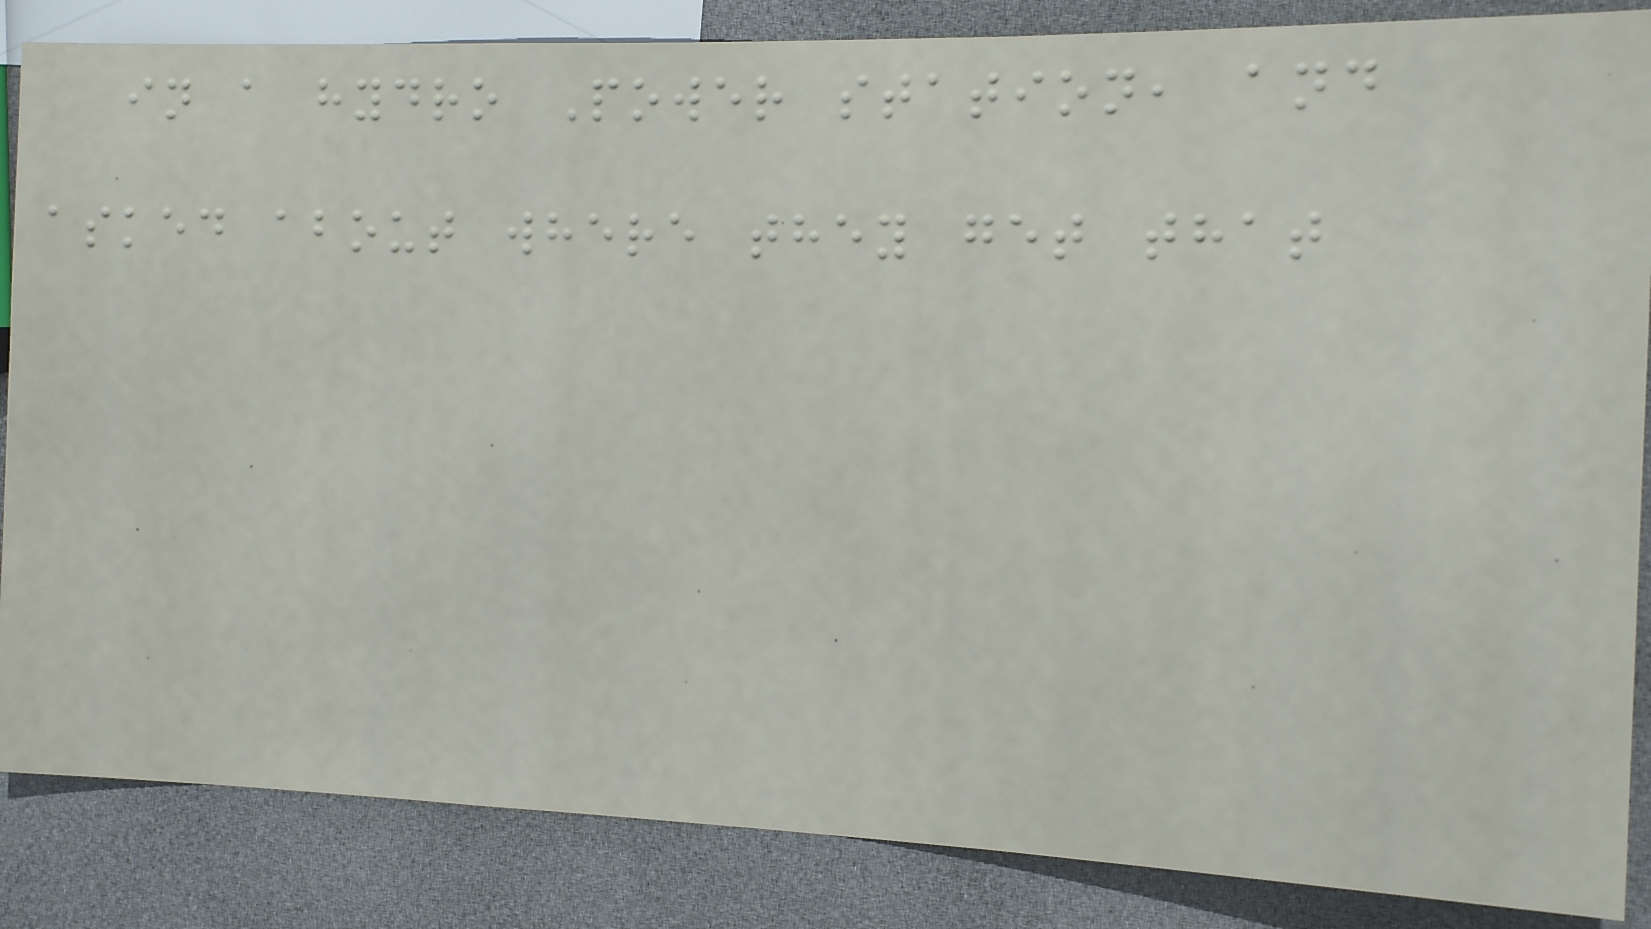in a hydro Power station, and
asked about where they get that
